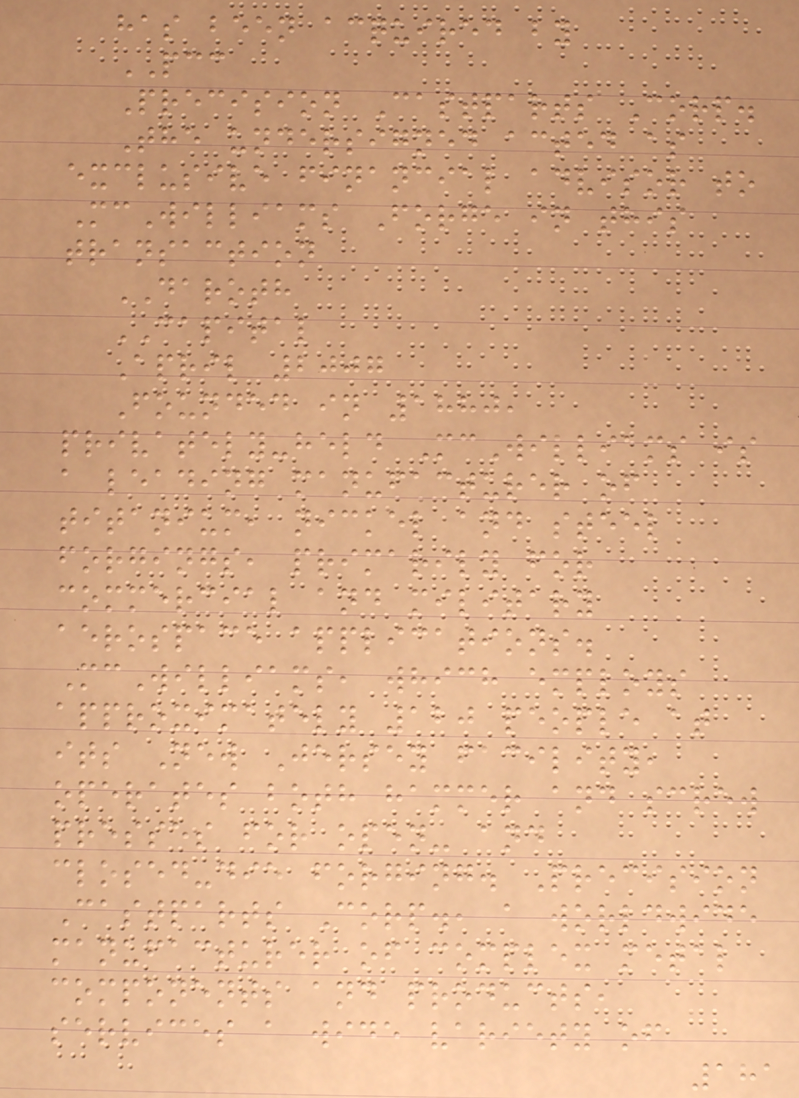has been acquired by
PCC
Precision Castparts Corp.
The undersigned acted as
exclusive financial advisor to
McWilliams Forge in this
transaction
DAROTH
CAPITAL
April 2007
Founded in 1880,
privately-held McWilliams is
a leading manufacturer of
titanium, nickel and steel
forgings, primarily for
commercial and military
aerospace applications.
McWilliams, which employs
approximately 120 people at
its New Jersey facility,
operates both hammer and screw
presses for open- and
closed-die forging. Precision
Castparts Corp., a worldwide
manufacturer of complex metal
components and products,
services a wide variety of
181
